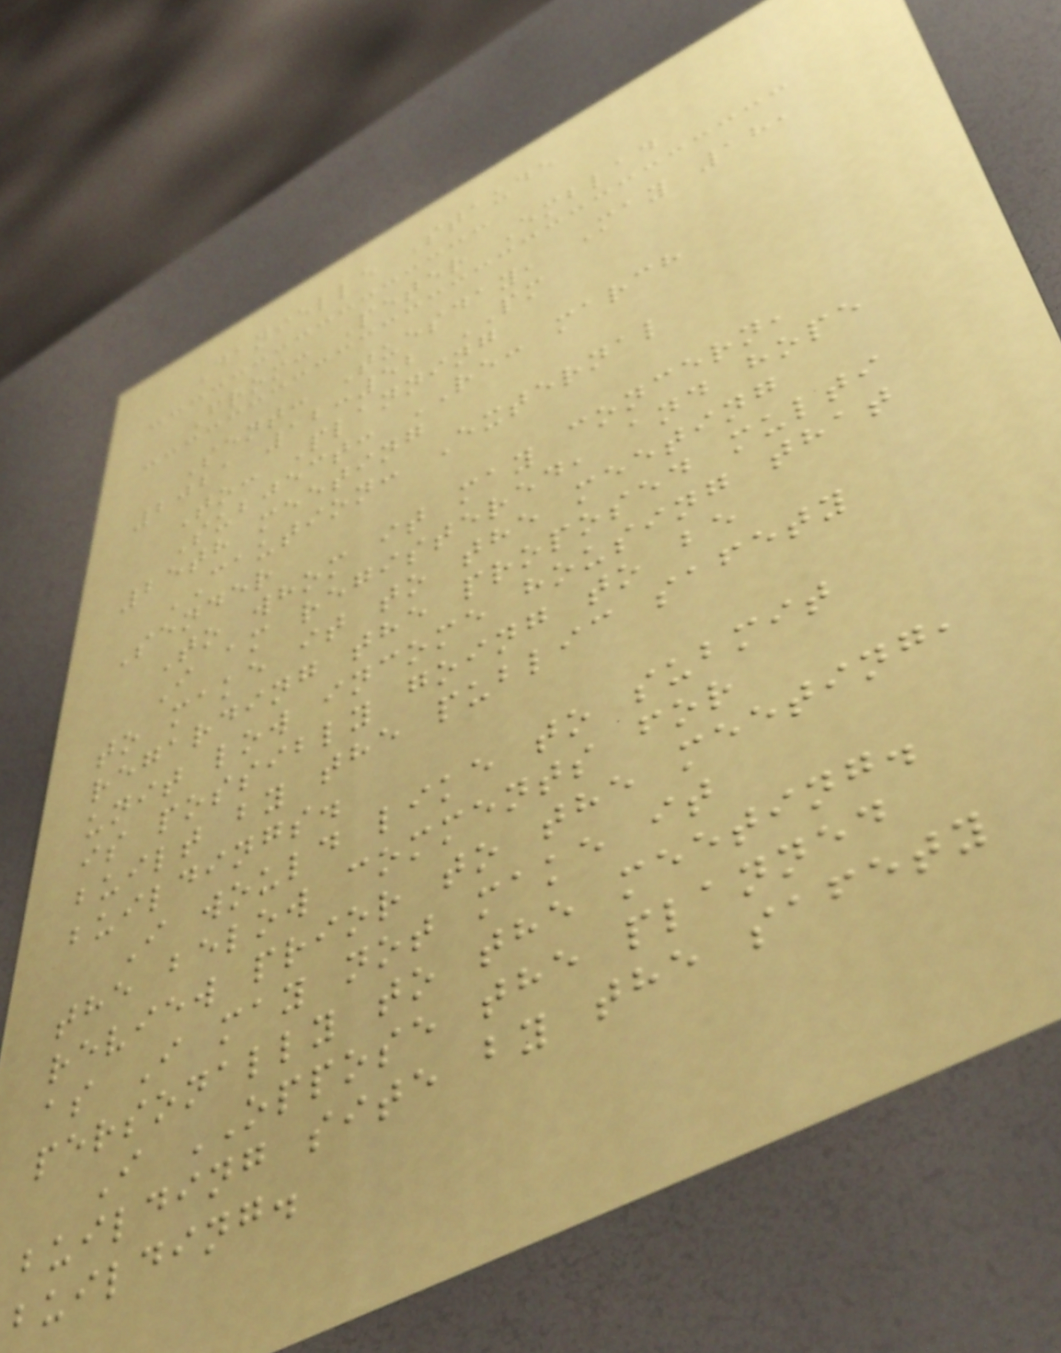Danielle Staude
From: Peter Emblad
Sent: Tuesday, May 18,
2021 12:52 PM
To: Planning
Subject: RE: march
25th meeting
CAUTION: External
Sender
To whom it may concern,
I am registered, and hope
to make it to the meeting
regarding the proposed multi
unit low income housing that
is possibly going to be
built by the public safety
buildings.
I would like to submit
the below comments for
review prior to the meeting,
as I may not make it
personally to the meeting.
I OPPOSE the planned
building site by the safety
building.
